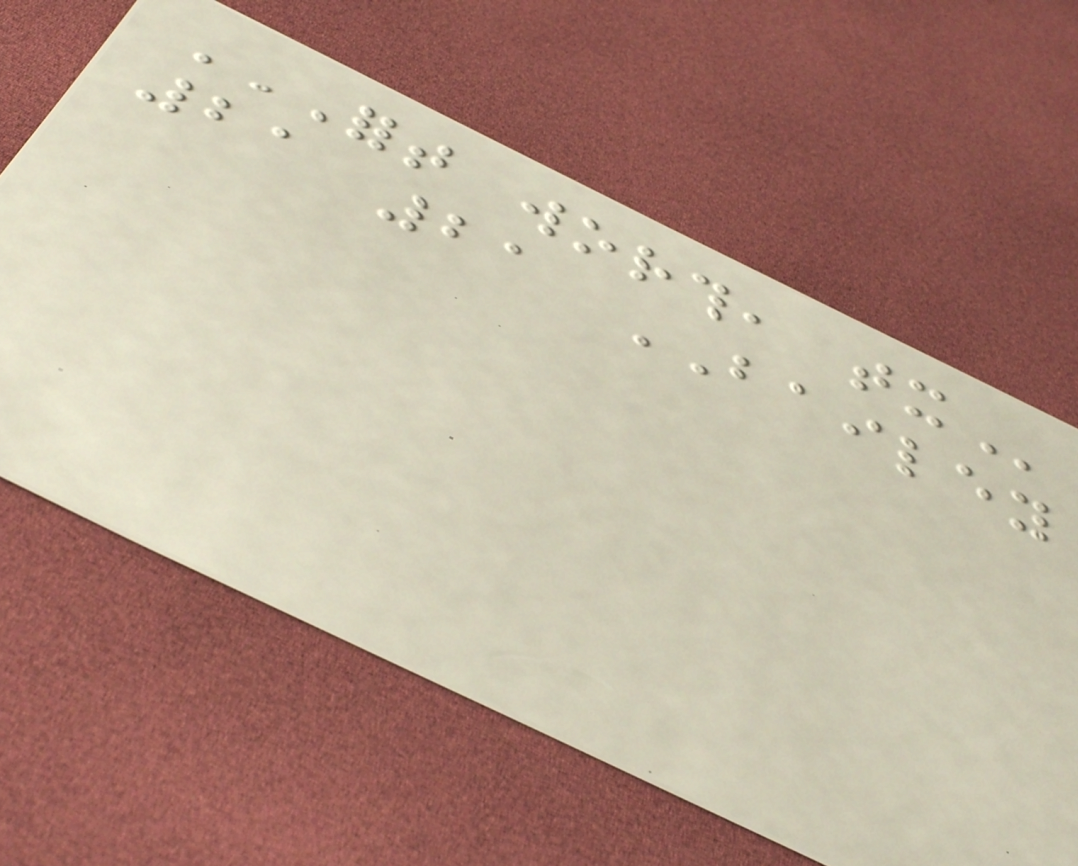FORT WORTH, TX
21 21 BAILEY
